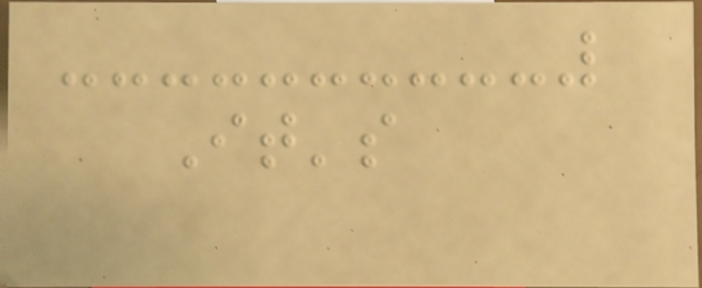It's
